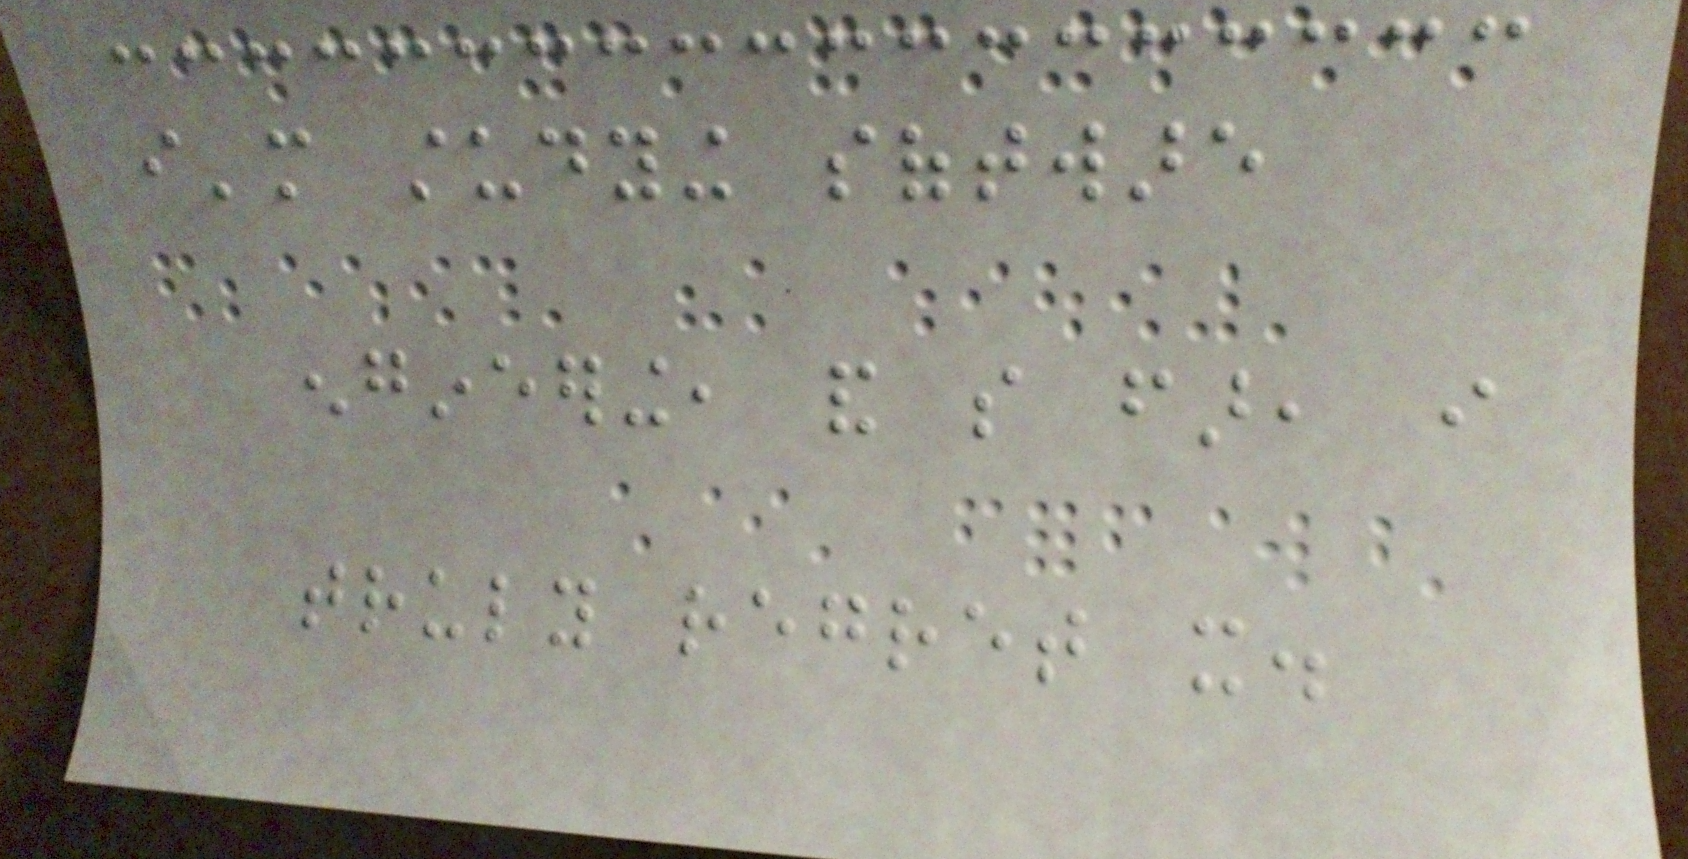i'm studying software
engineering, and so far, i
truly regret it.
